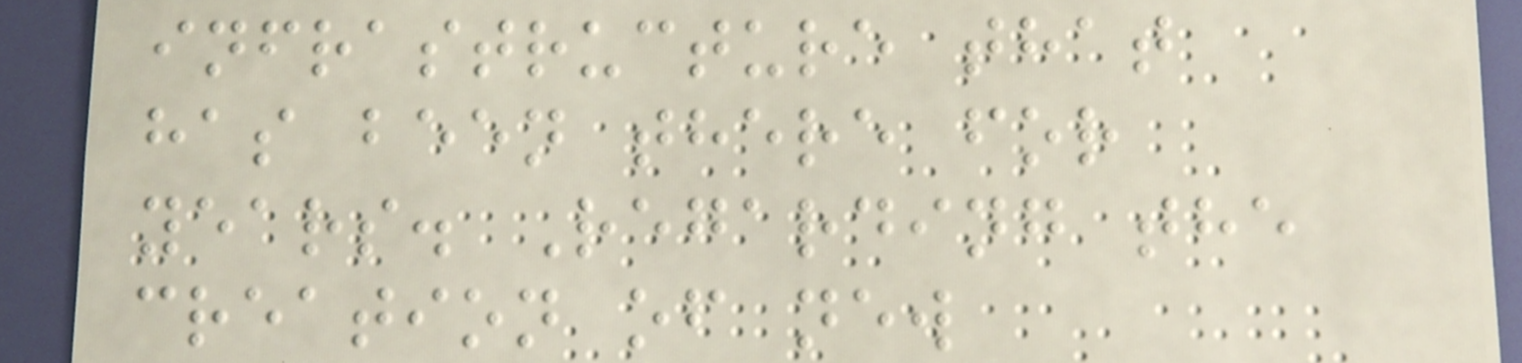infrastructure that
has been there for
years. Regarding the
creation of new
